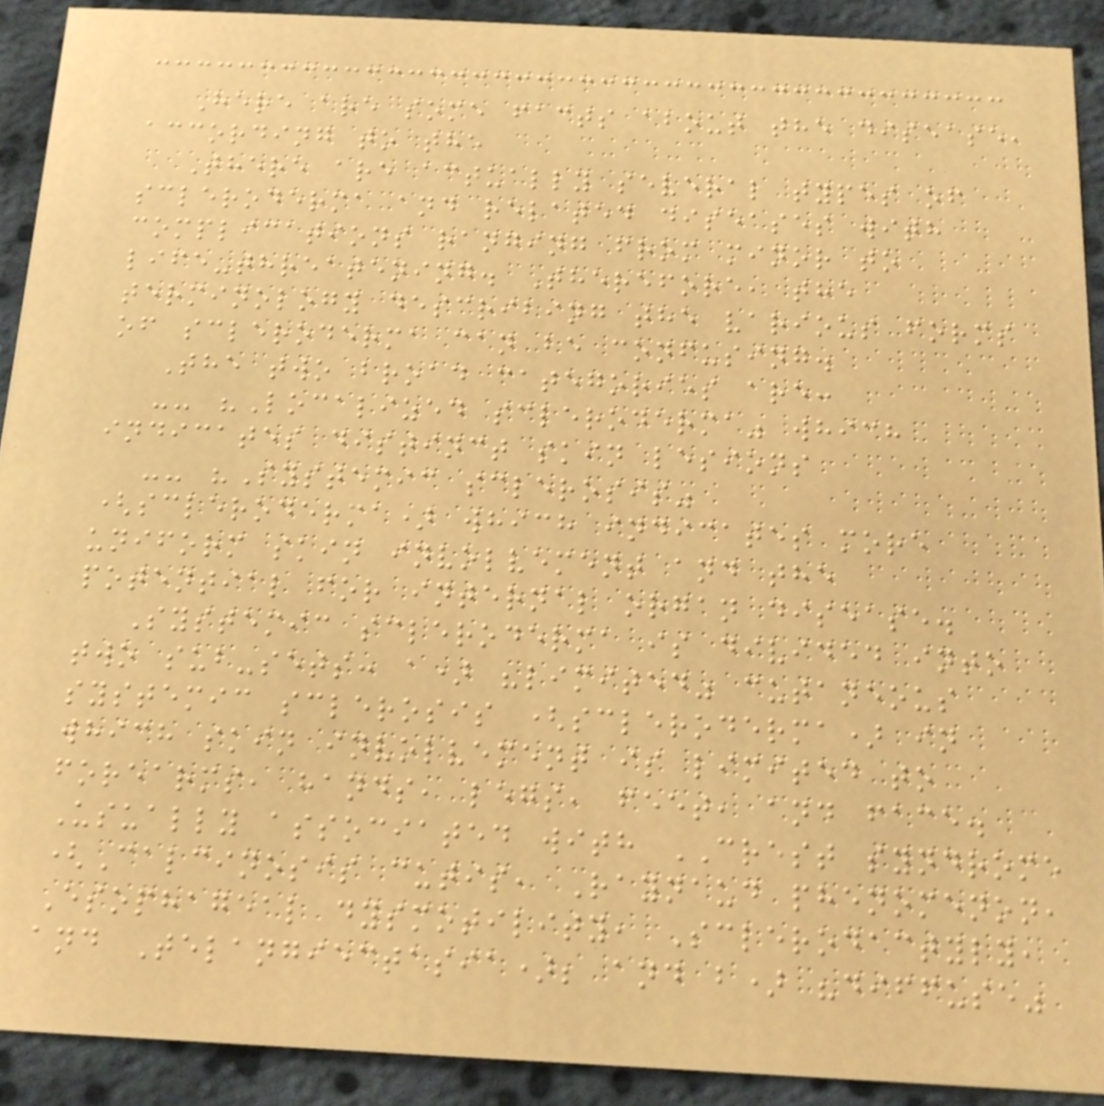Here are some facts about the disease,
according to the
There are actually several types of
scleroderma and related diseases with
complications ranging from minor to
life-threatening. Therefore, the
terminology describing the various forms
of scleroderma can be confusing.
The two broad categories are:
-- "Localized scleroderma" which
indicates distinct skin lesions
-- "Systemic sclerosis"
(scleroderma) which indicates more
uniform skin involvement and the
potential for internal organ disease.
Systemic scleroderma is divided into
two sub-sets: a) "limited" cutaneous
systemic sclerosis (scleroderma) in
which skin involvement is limited to
forearms, hands, legs, feet, and face.
Usually associated with CREST syndrome
(Calcinosis cutis, Raynaud phenomenon,
Esophageal dysmotility, Sclerodactyly,
and Telangiectasia); and b) "diffuse"
